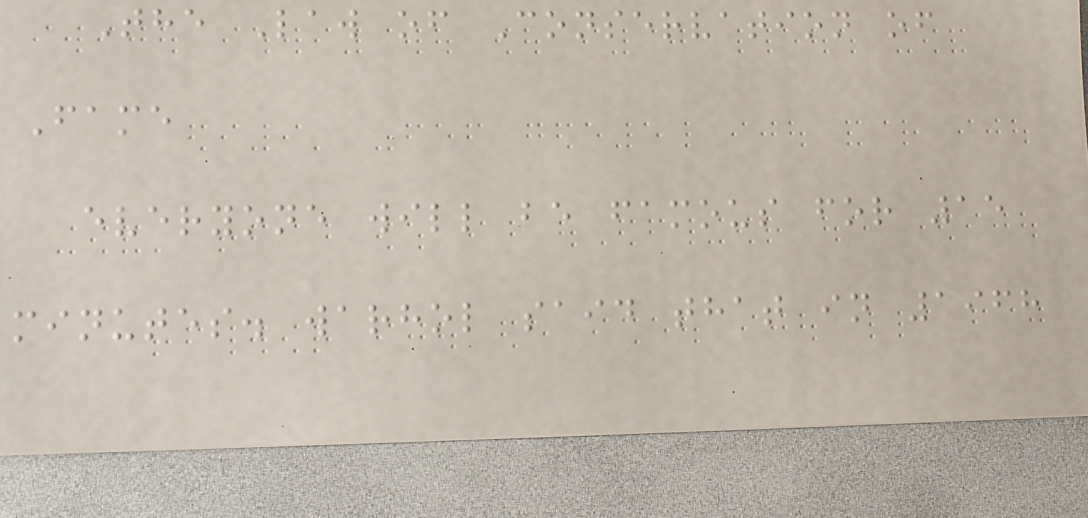The Law of Conservation of
Fame
everyone will be famous for 15
minutes. warhol said that in 1968
